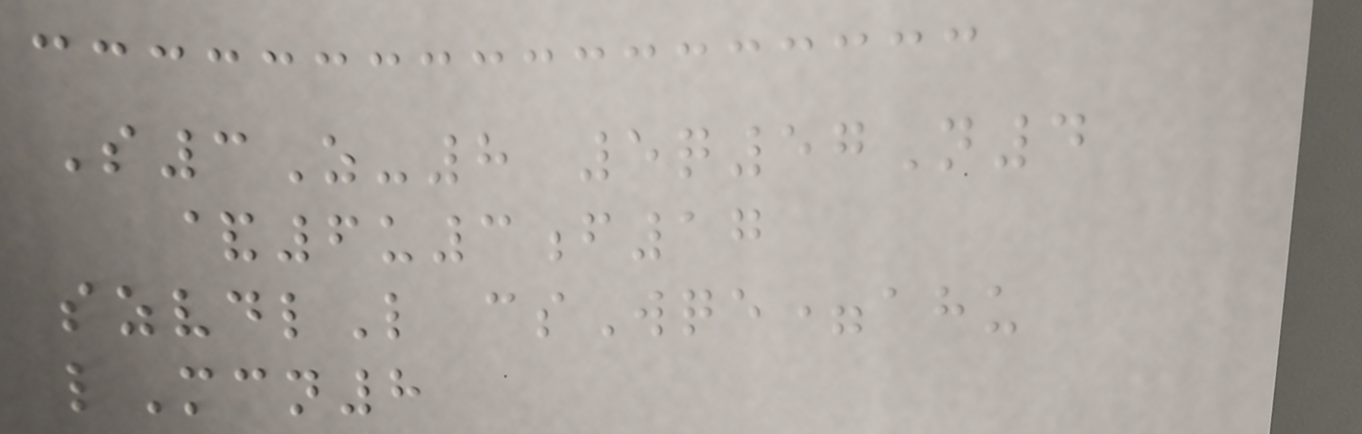S3Z-8 5q57N4
&6u3f17
szvdlL csWqe=ahu
lMcn8
